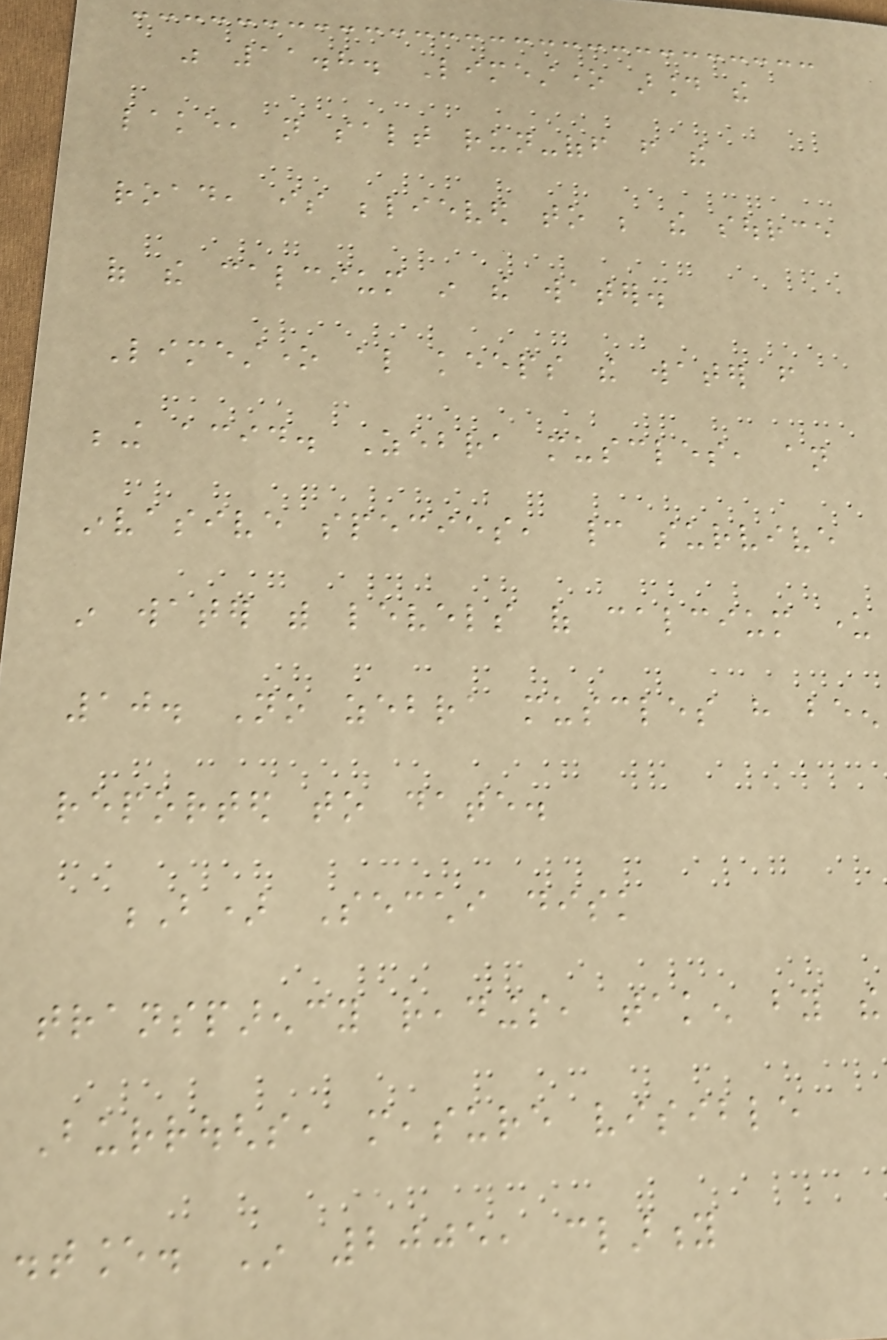was 11.8. Limestone around the
lake, not salt run-off from the
road, is believed to be the source
of the calcium in the water.
Limestone also keeps the water from
being acid. Zebra muscles, an
invasive species, cannot survive
in water with levels of calcium under
10. No zebra muscles have been
reported to date.
B) Secchi disk
transparency readings, taken by the
Burroughs, measure visible
distance. In 2005, clarity
